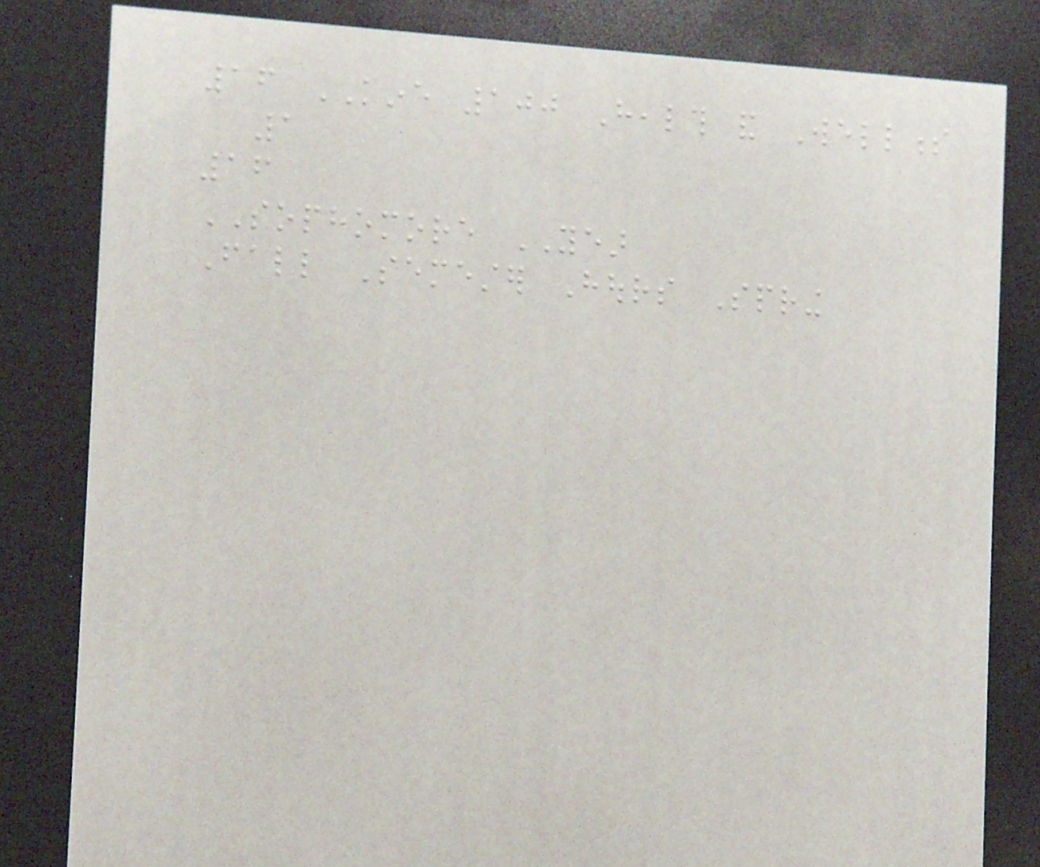16 KINE 100 Health and Wellness
1
16
SOPHOMORE YEAR
Fall Semester Hours Spring
